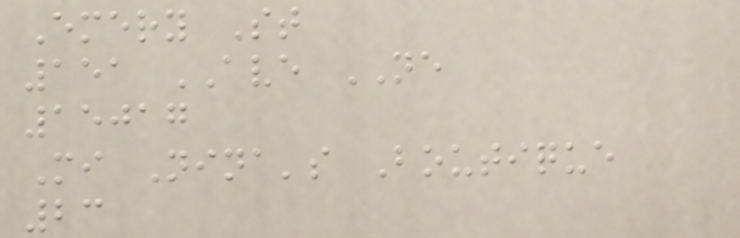Emery St
151 AVE NE
15017
Mi Nina's Boutique
23
